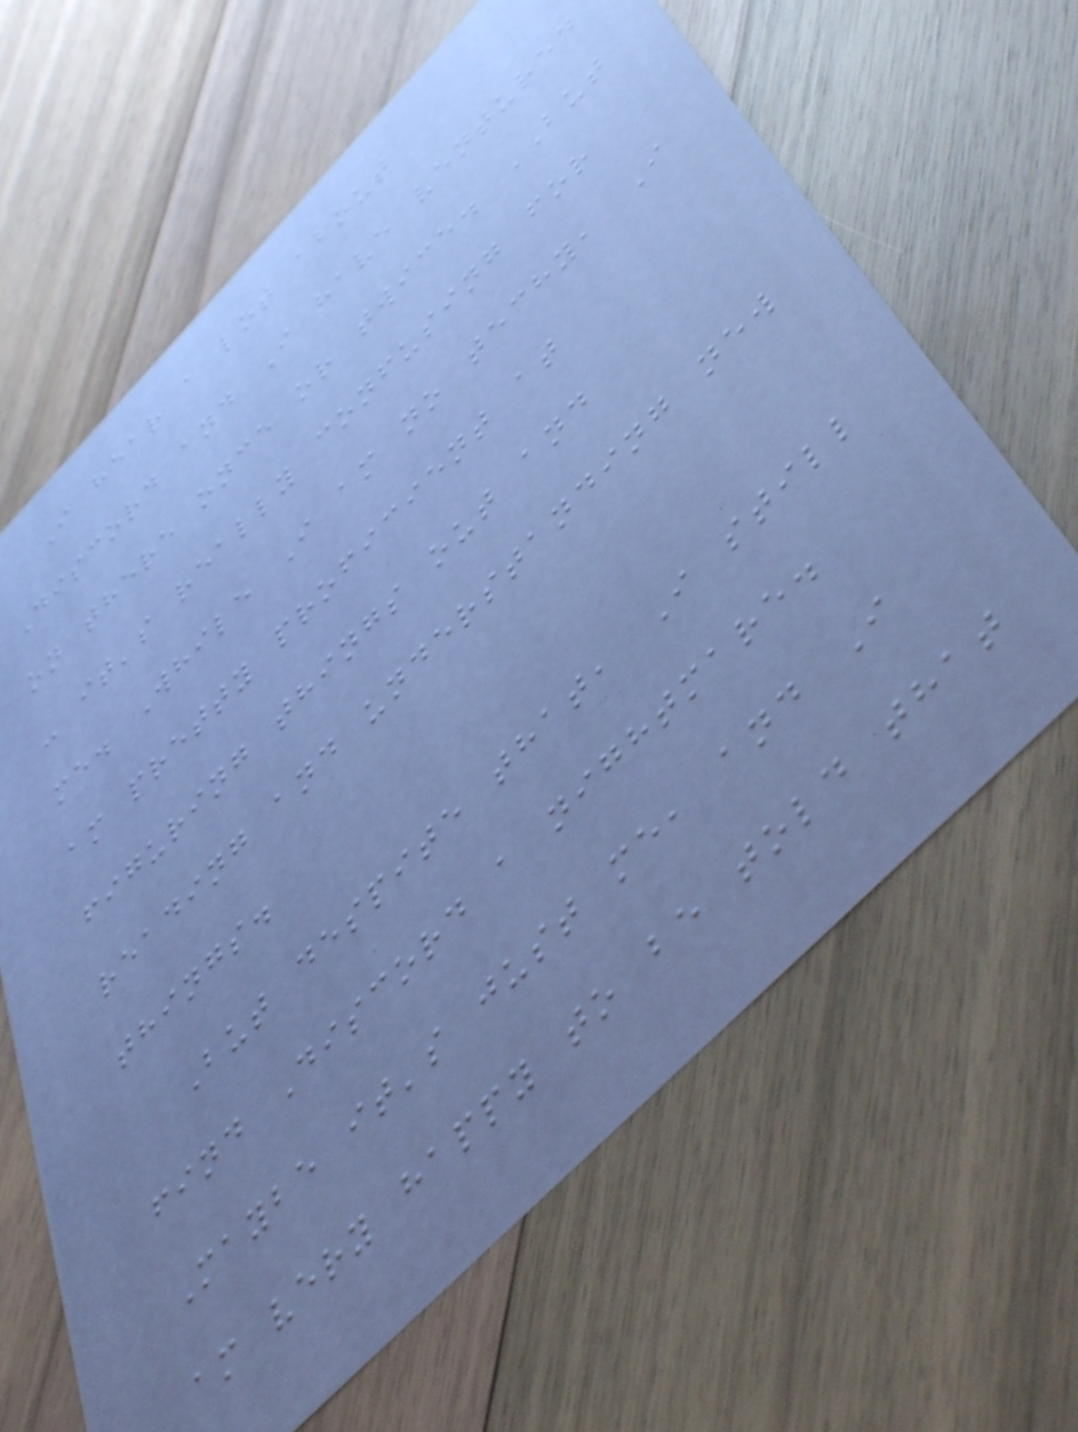I hear a lot about
Discord and I have ventured
on there once or twice. BUT
- it's really confusing for
me. While I am no techy, I
am pretty proficient at
figuring things out and
reading and understanding new
things.
But despite that, I still
find Discord a nightmare.
Maybe it's just me, and I
am very happy to be told that
